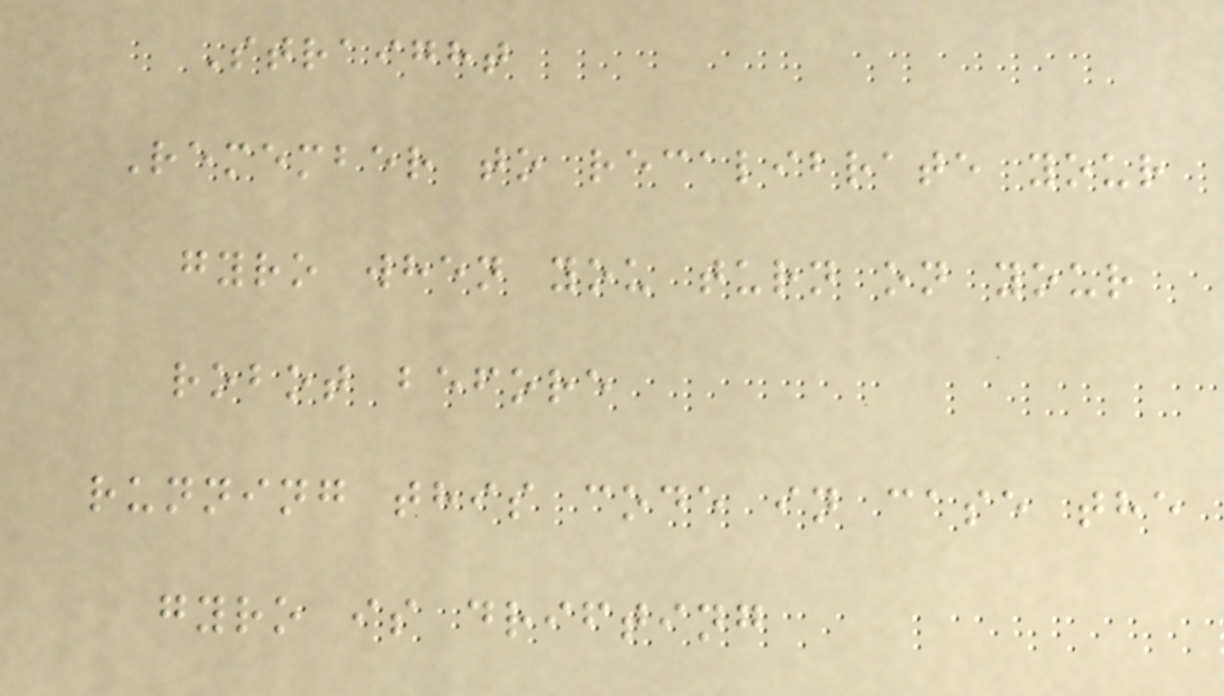Straight
Remember to recalibrate your
gyro when you turn on your
robot before
running this code in case the
gyro is drifting
